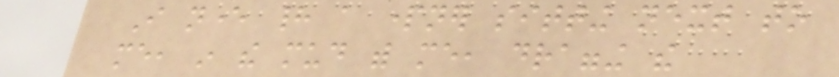I never had a partner sitting next to
me, in the mud with me, dragging the
